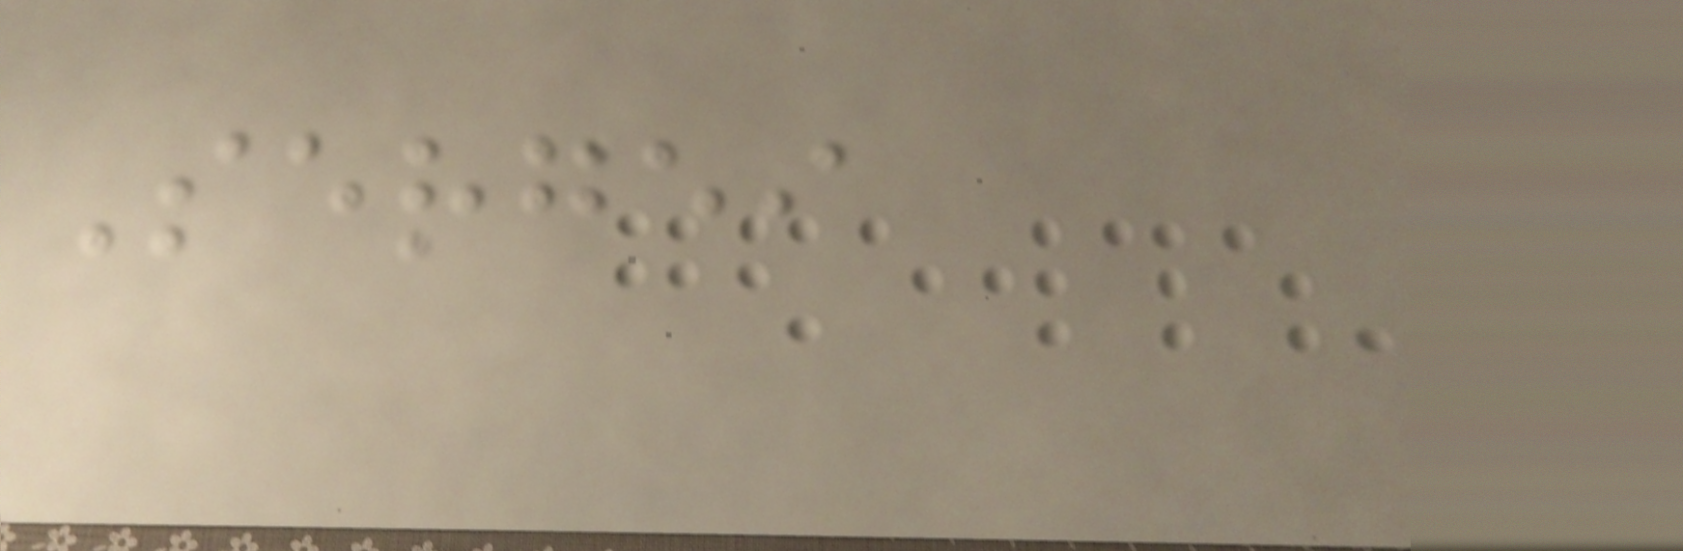Sergei
